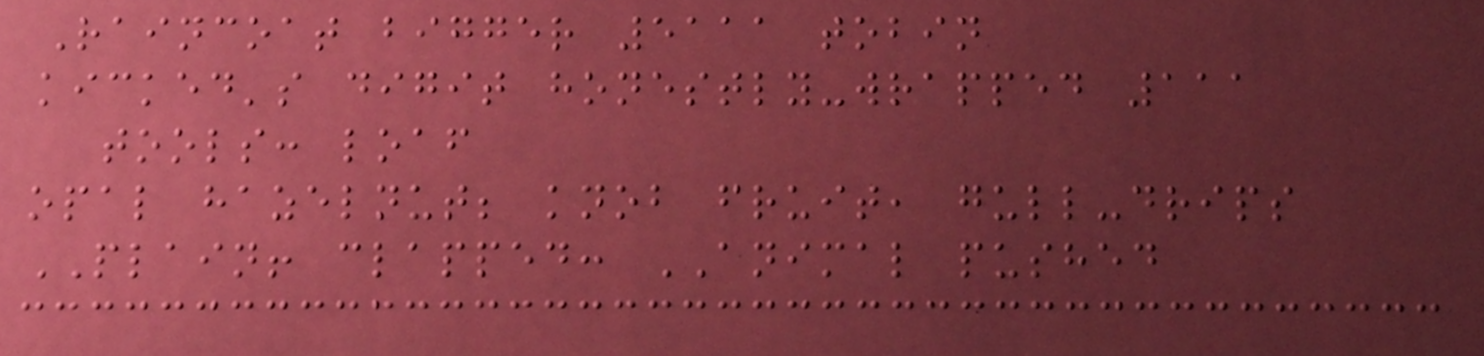Raincoat bigger 5111 tobin
kicked's digit honestly-wrapped 111
tools: loaf
opal hazelnut; knob fruit, gull-drips
PLAIN! clapped: ANIMAL pushed
